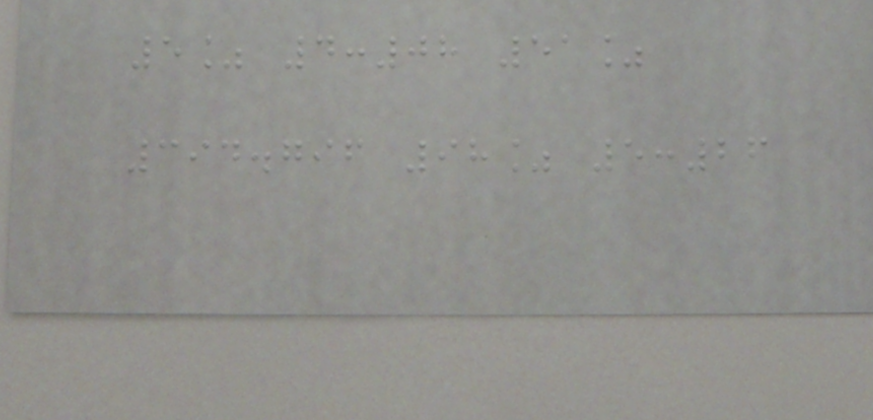5% 4:08 51%
394.796 98% 5:26
